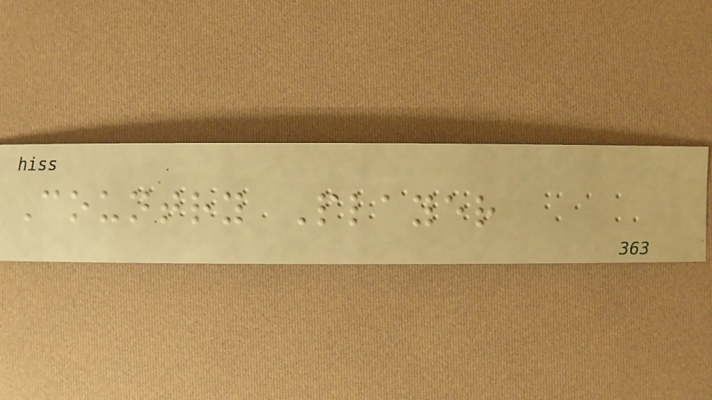Country Player
